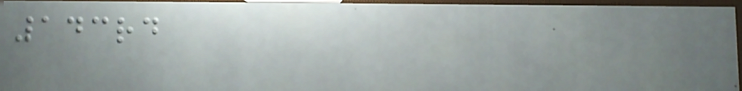143rd
